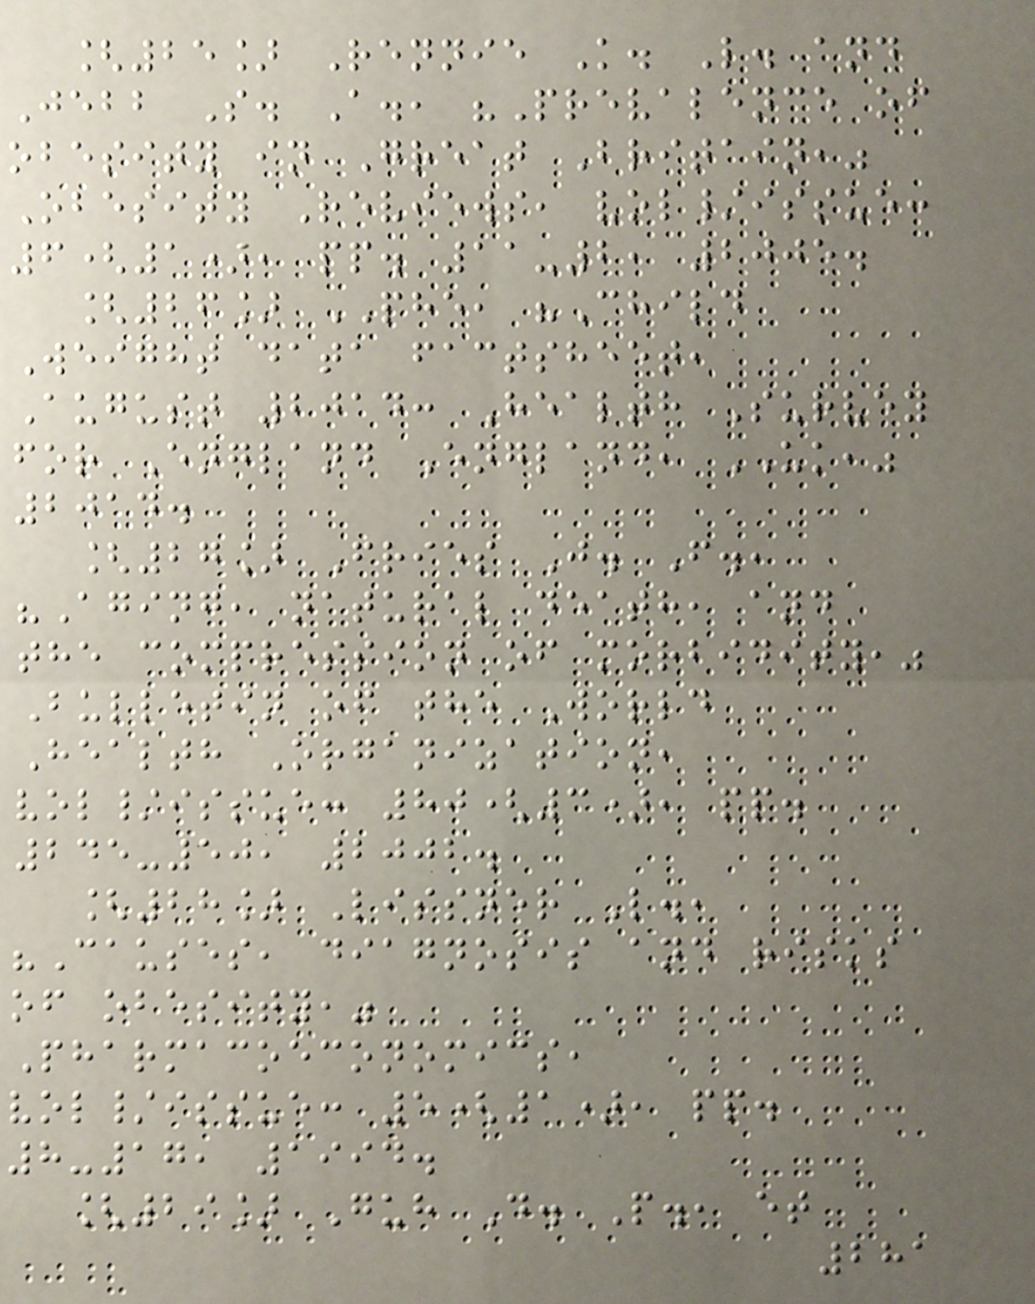[25] Rennie K. L. and
Jebb S. A., "Prevalence of
obesity in Great Britain,"
Obesity Reviews, vol/issue:
6(1), pp. 11-2, 2005.
[26] PHE, "Child
Weight data factsheet,
August 2014: Health Survey
for England England, UK,"
2014.
[27] Fries J. F.,
"Aging, natural death, and
the compression of morbidity,"
Bulletin of the World
Health Organization,
vol/issue: 80(3), pp.
245-50, 2002.
[28] Lissner L.,
"Causes, diagnosis and risks
of obesity,"
Pharmacoeconomics,
vol/issue: 5(1), pp.
8-17, 1994.
[29] Guh D. P., et
281
